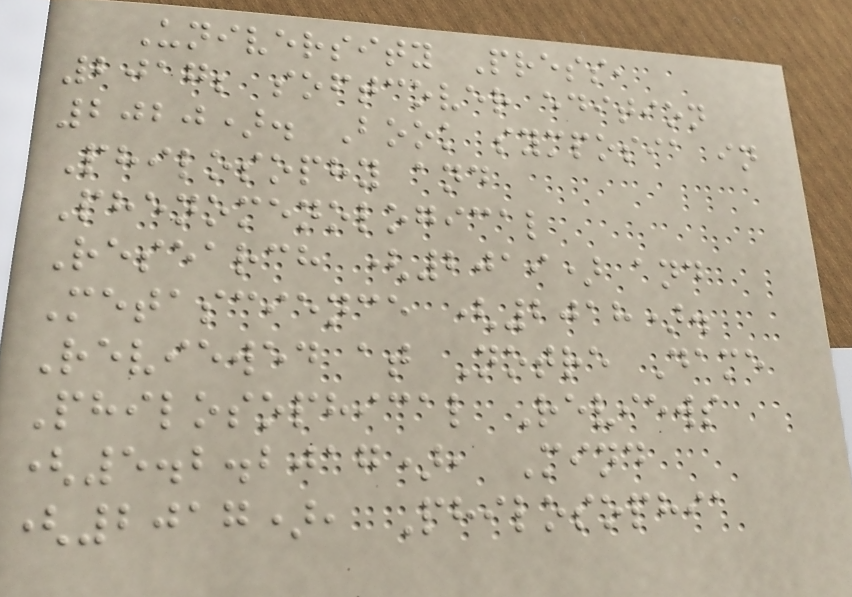University Press,
2017; softcover edition
2020). Book symposia in
Philosophy and
Phenomenological
Research (2019) and
Metascience (2018).
Reviewed at Notre Dame
Philosophical Reviews
(5.2.2017), Mind
(2017), Philosophia
